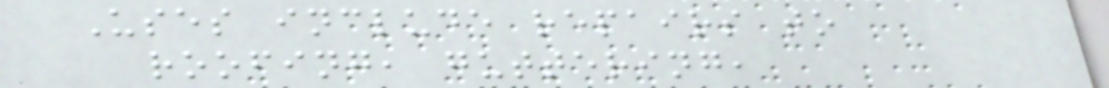Uses include repairs to
roofing, guttering,
